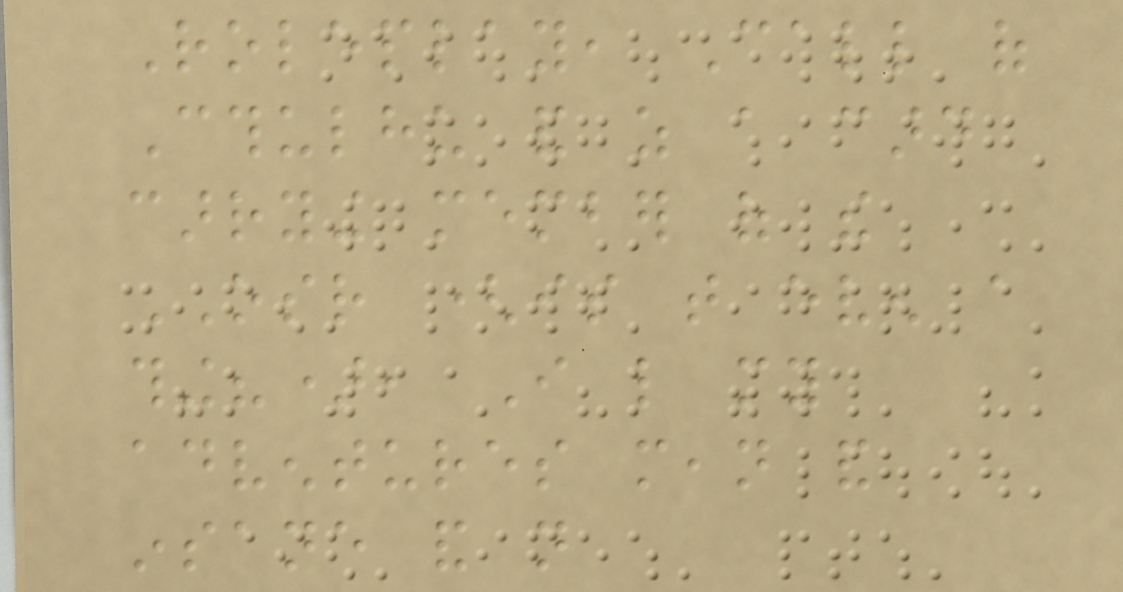Roleplay, Call of
Cthulhu and as a card
carrying member of the
OSR (is that even a
thing?), I like my
adventures mean and
insane and not
